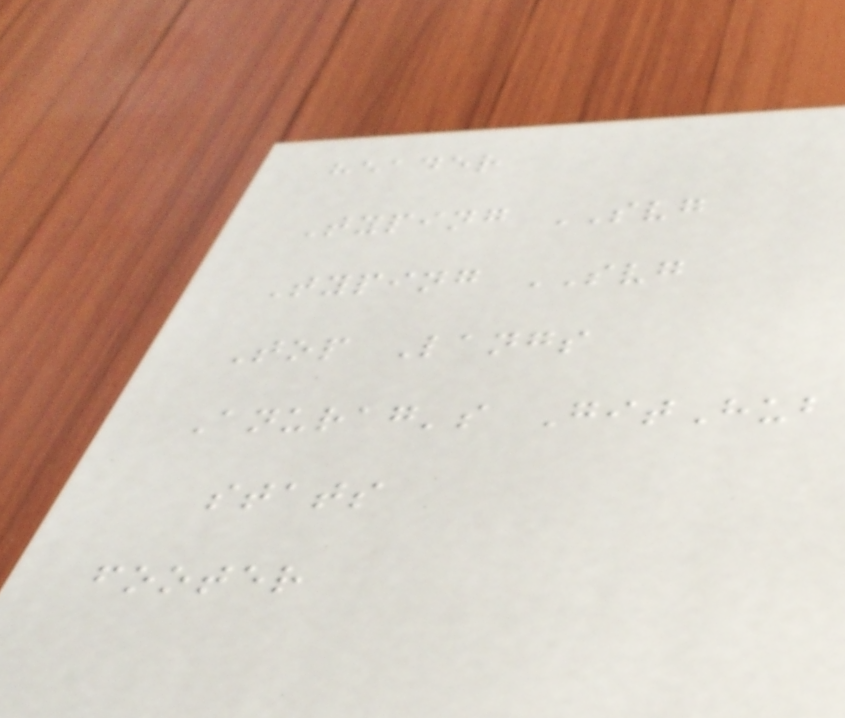header
Typing SVG
Typing SVG
Top Langs
Anurag's GitHub
stats
footer
